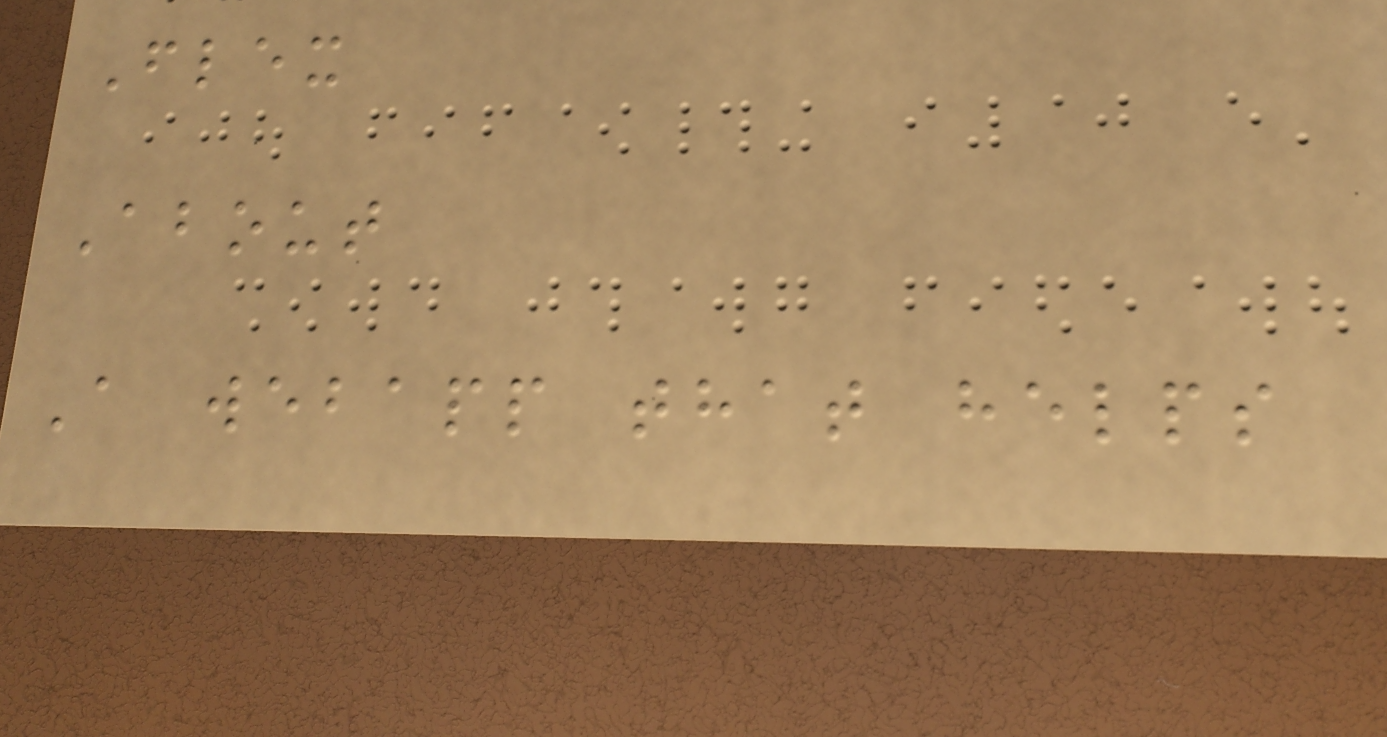Flex
About
A webapp that helps
